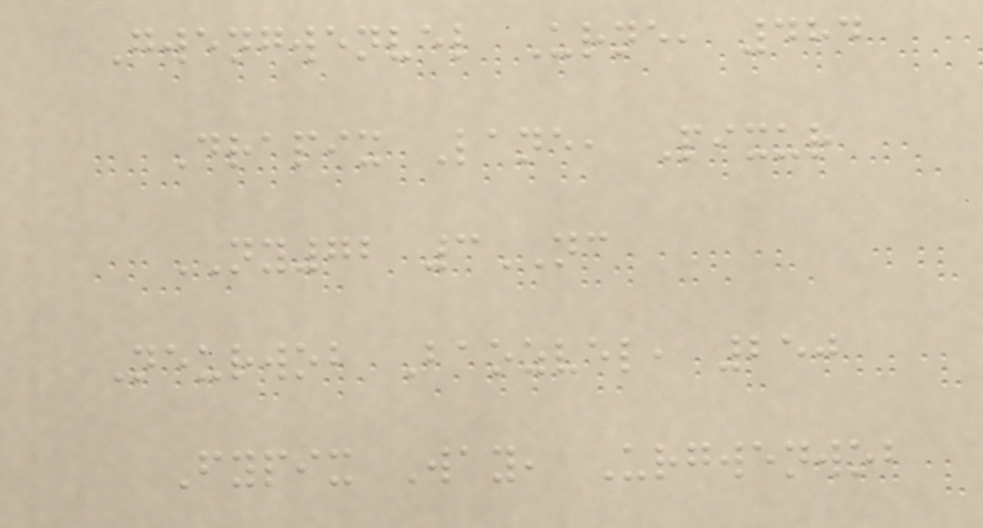Gwengwenvel Urne, 484
Drapix Lane, Pixur
NY72 3NC
Neurwob Baozvel, 250
Fypix Way, Urgwenwob
